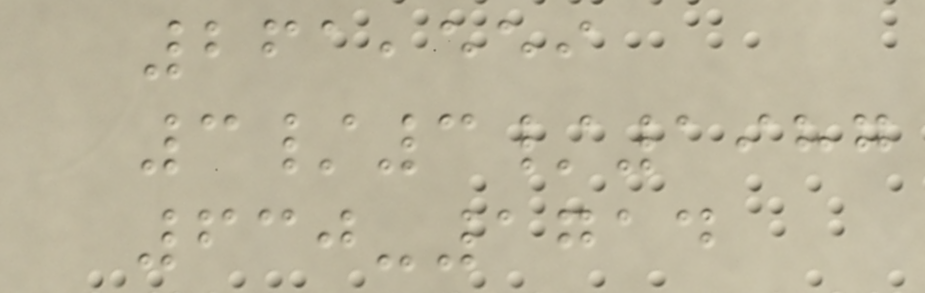261,559
3/3/1987
630-1714
